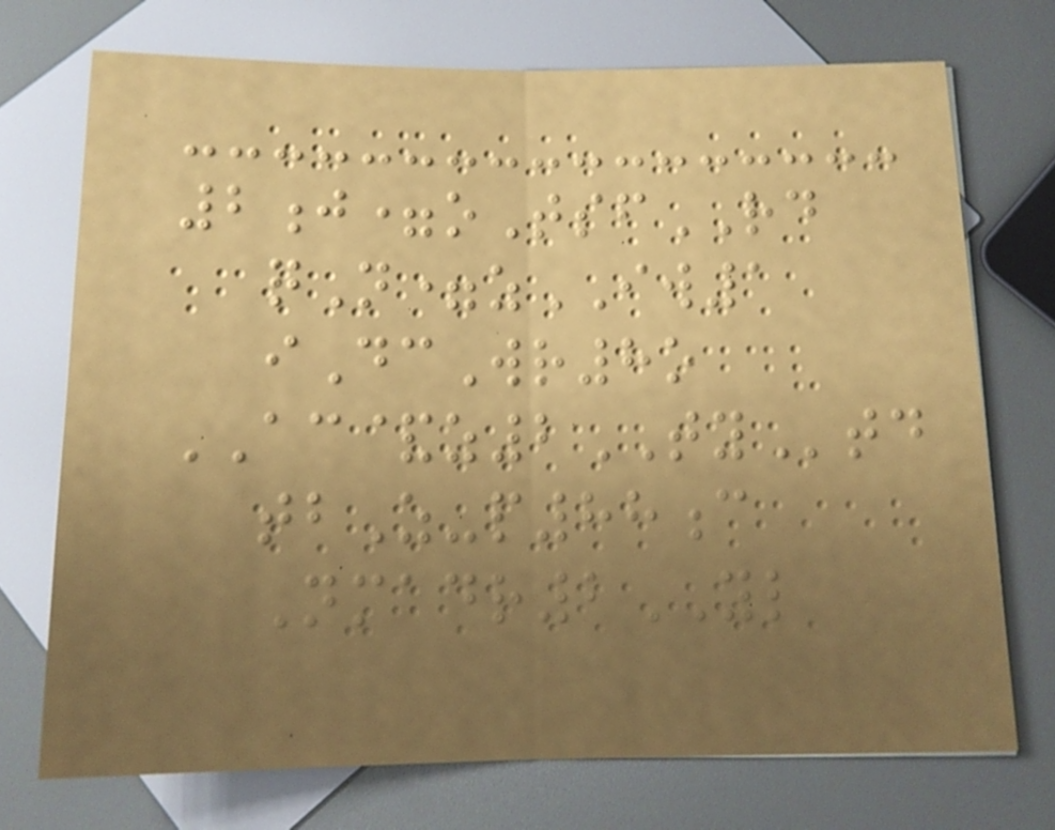2j=oTsfRD
qN=zIW1
iDcWr8o
AC&z2TYtd
tbZ-p88c
Nmadr2YL
